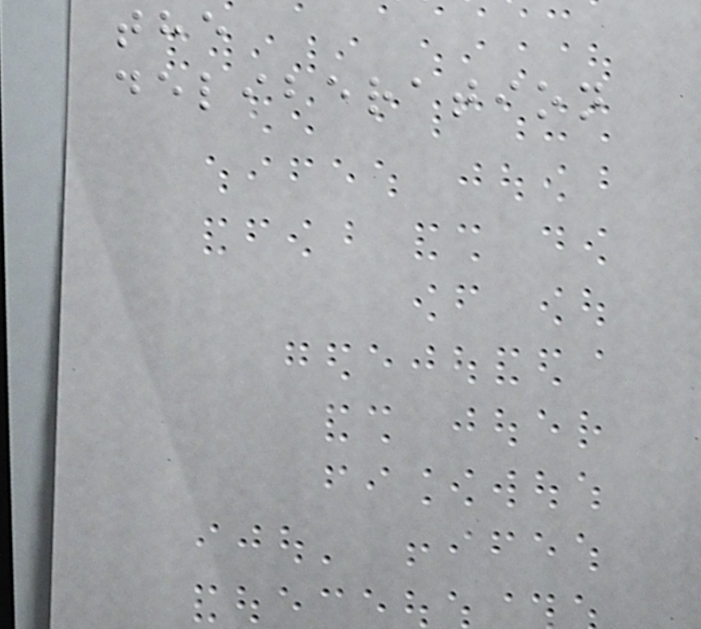the
deliberation
